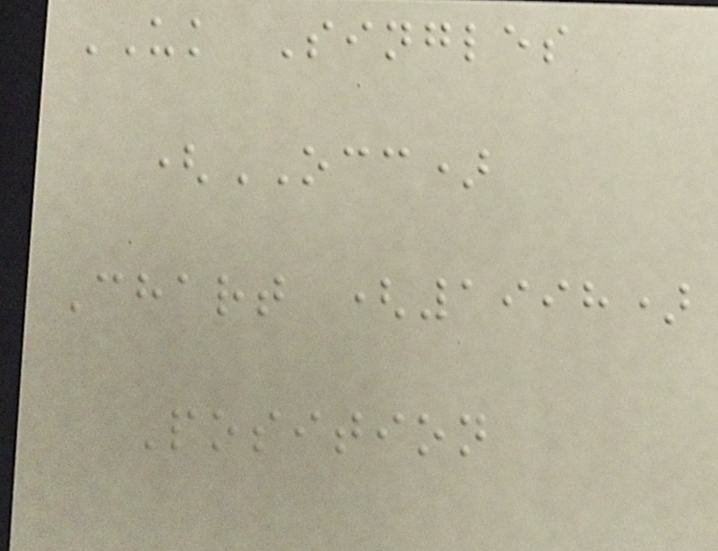UK Singles
(OCC)
Chart (1998)
Position
